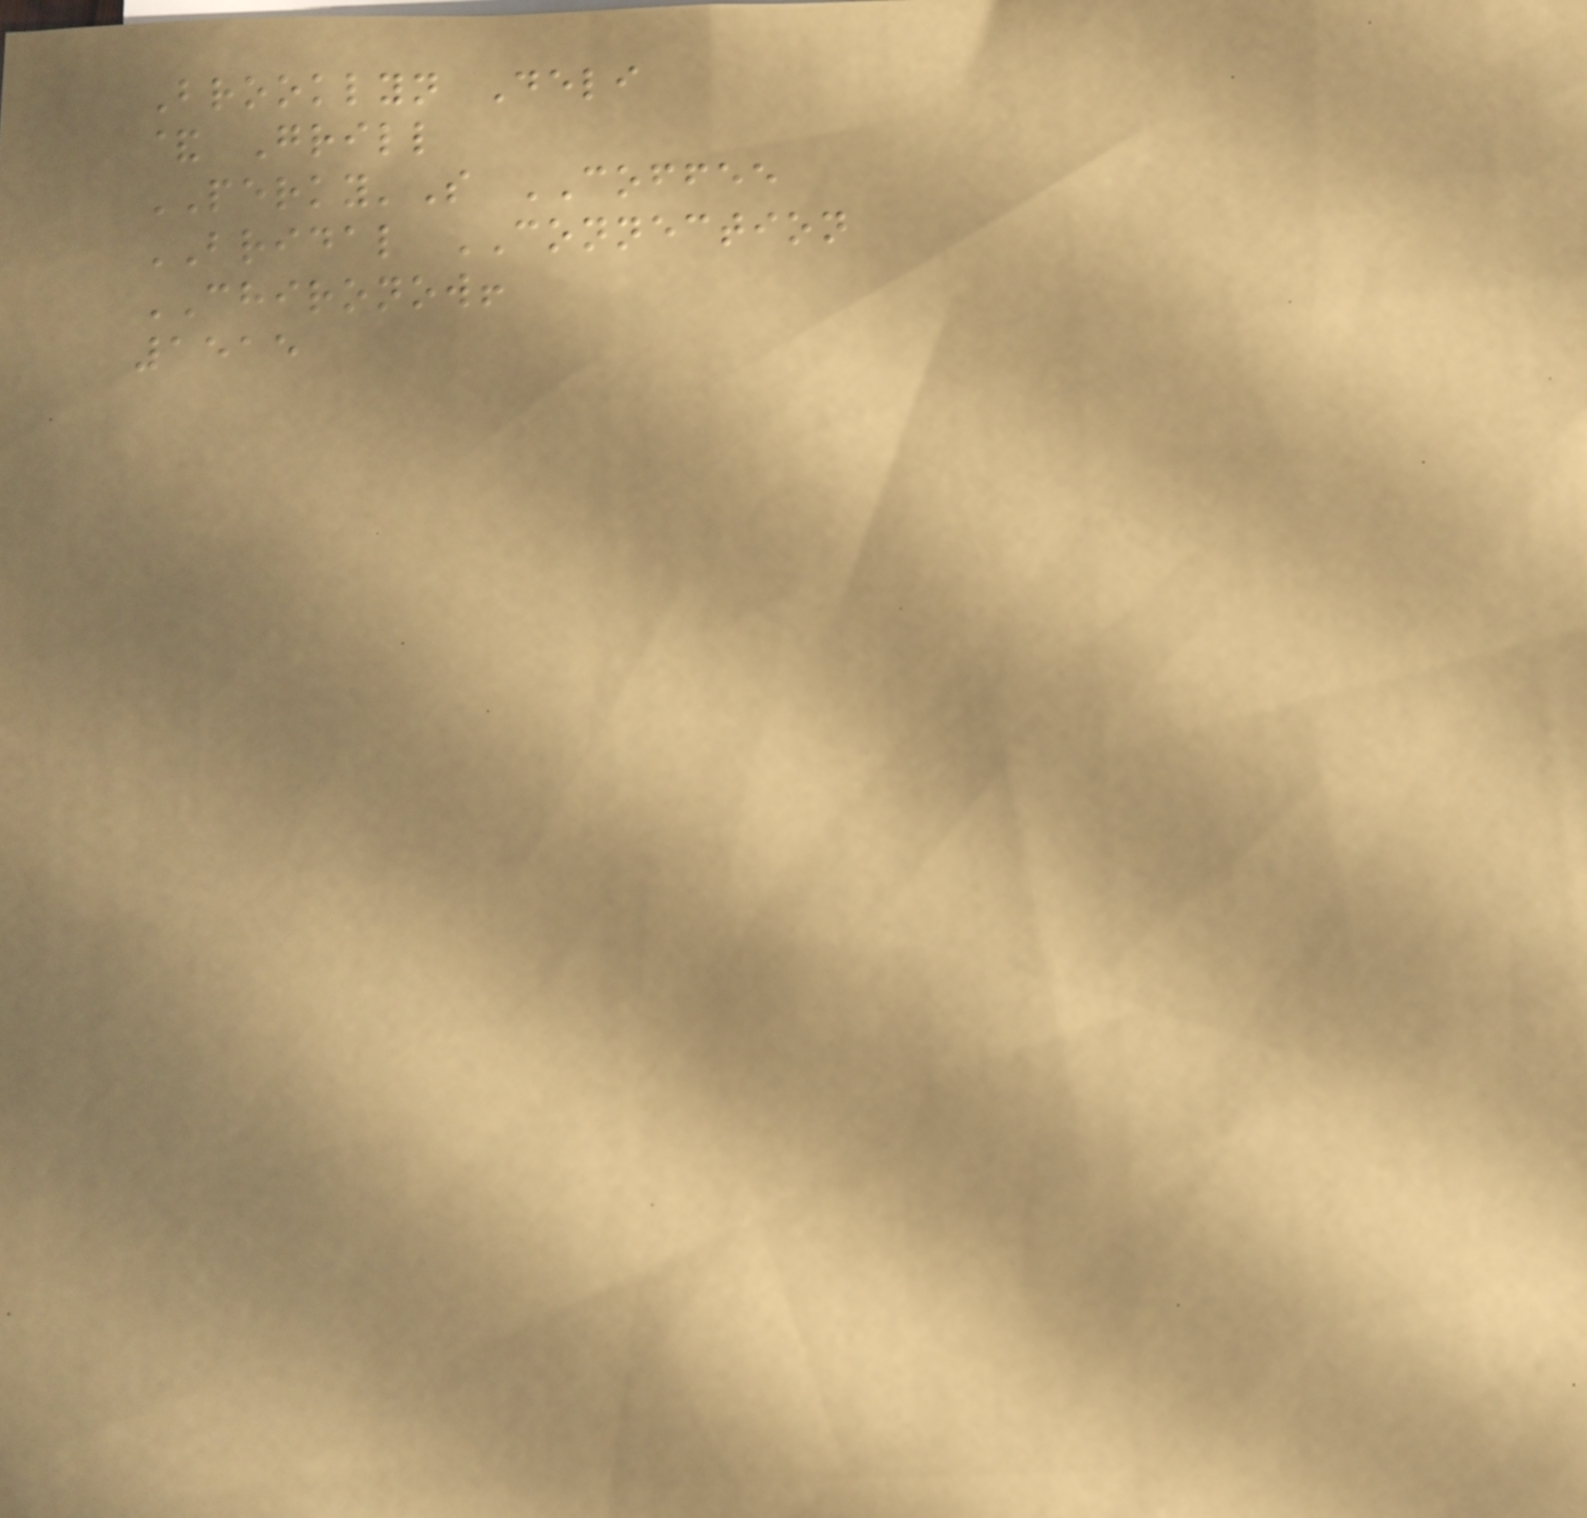Brooklyn Deli
& Grill
PERKY'S COFFEE
BRIDAL CONNECTION
CHIRONOW!
1515
